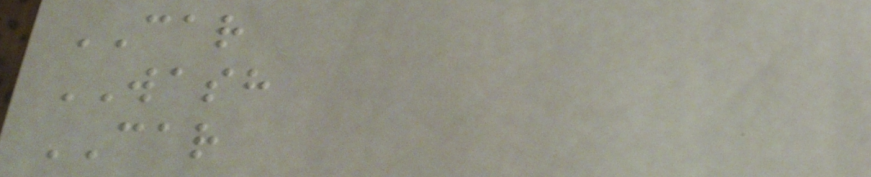CAR
WASH
CAR
